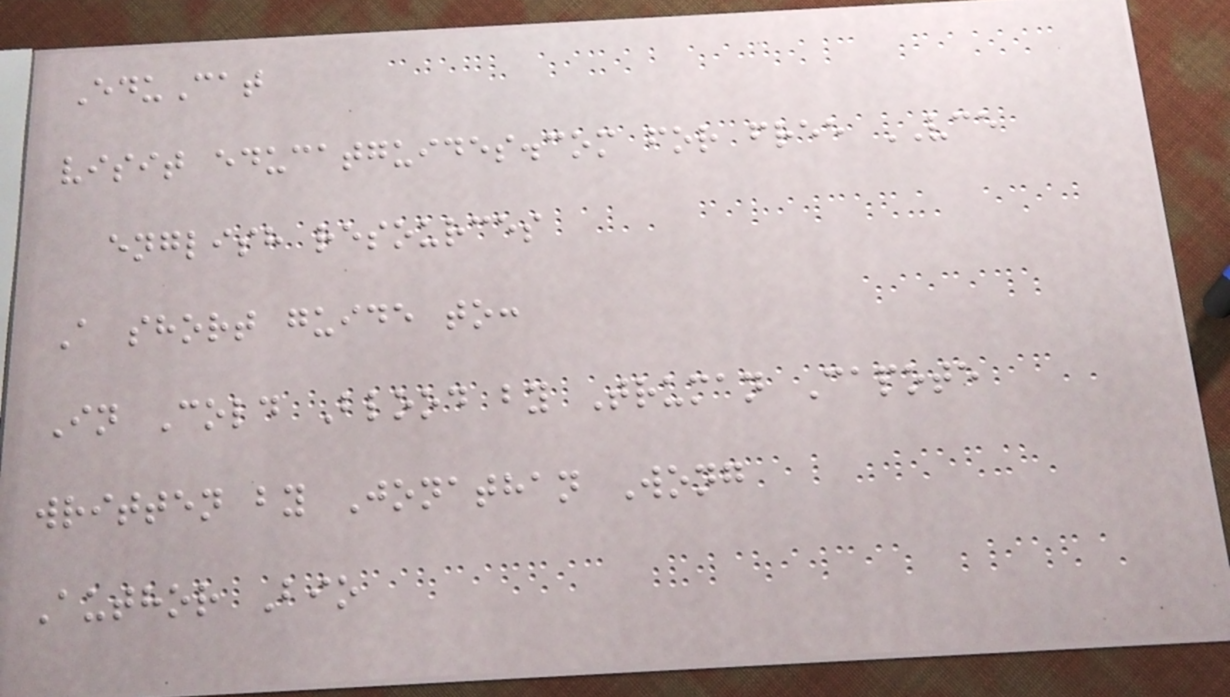EduCat
visit educatguides.com for free VCE
english resources
A short guide to:
In Cold Blood by Truman Capote
written by Jonathan Wong
Author Bio
